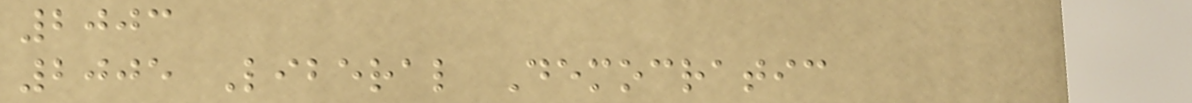2003
2005 Liberal Democratic
